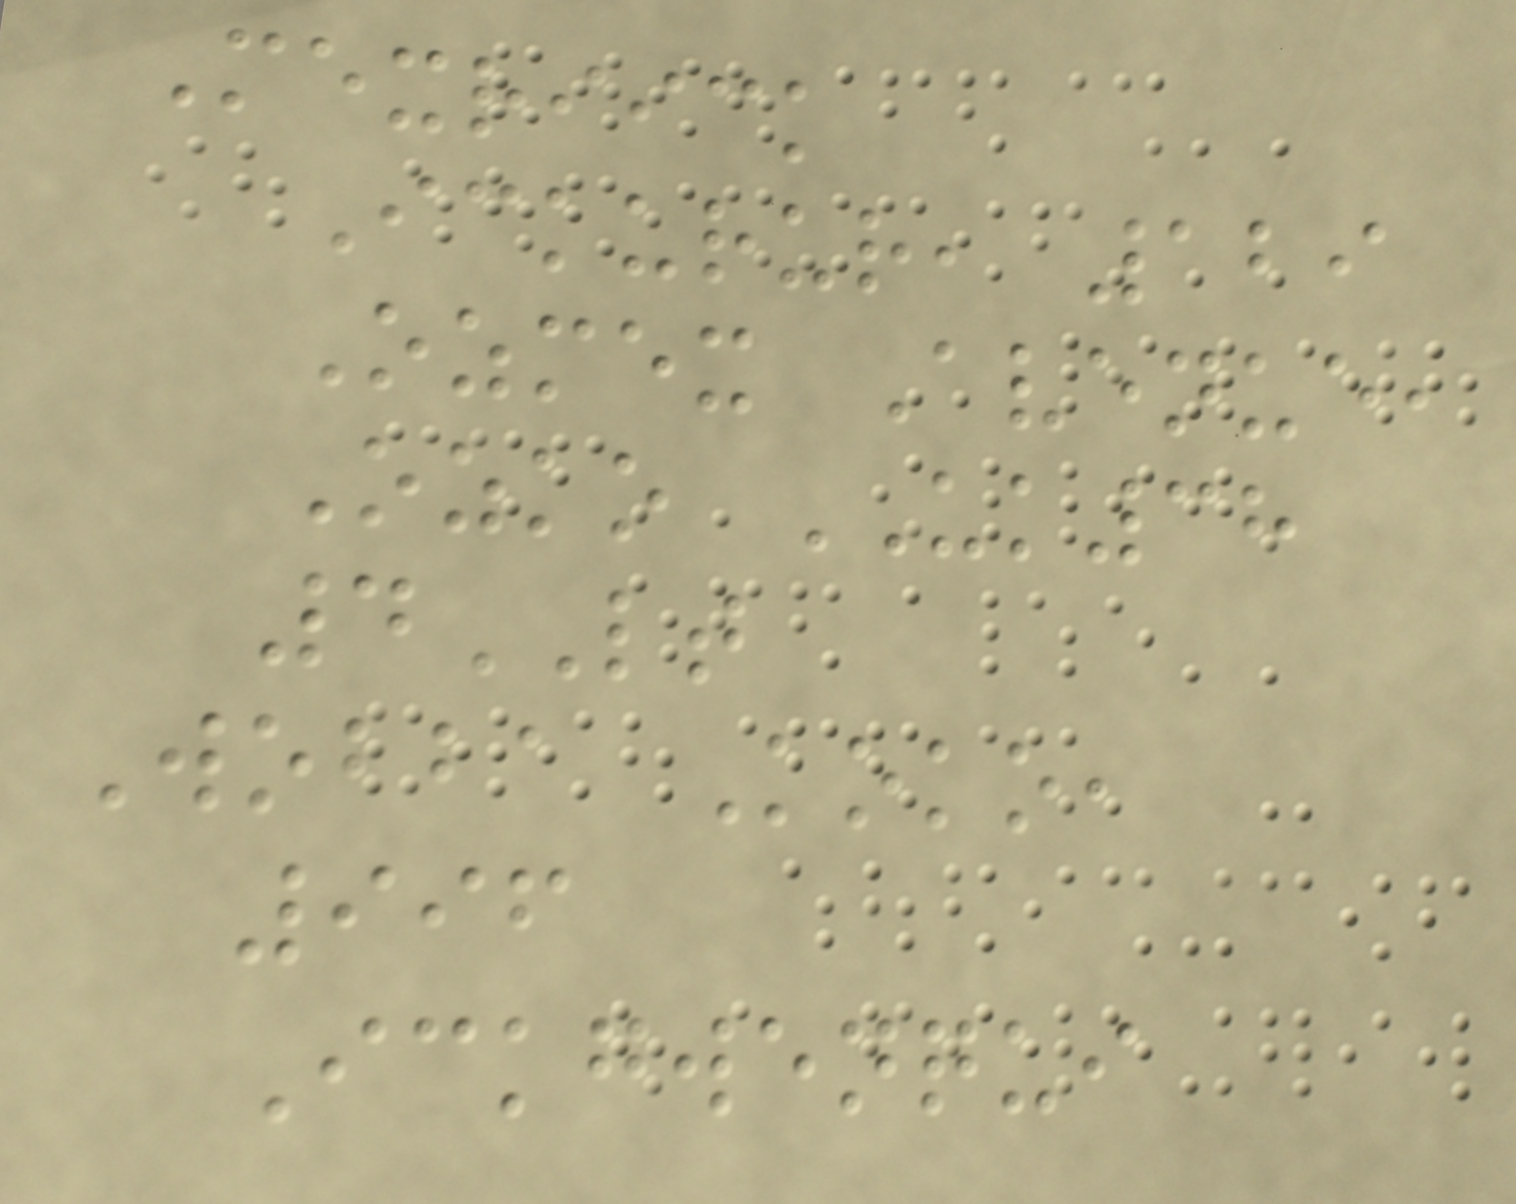Mexriick
Ickurur, 129
Ozmex Avenue,
Ozko UK38
4LT
Wobba Koko,
996
Ickgwenqui
